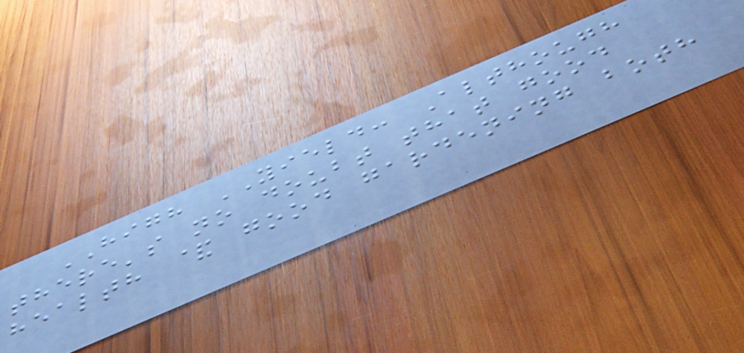HIGH YIELD: Although
there's no doubt that good
health & good gardening both
